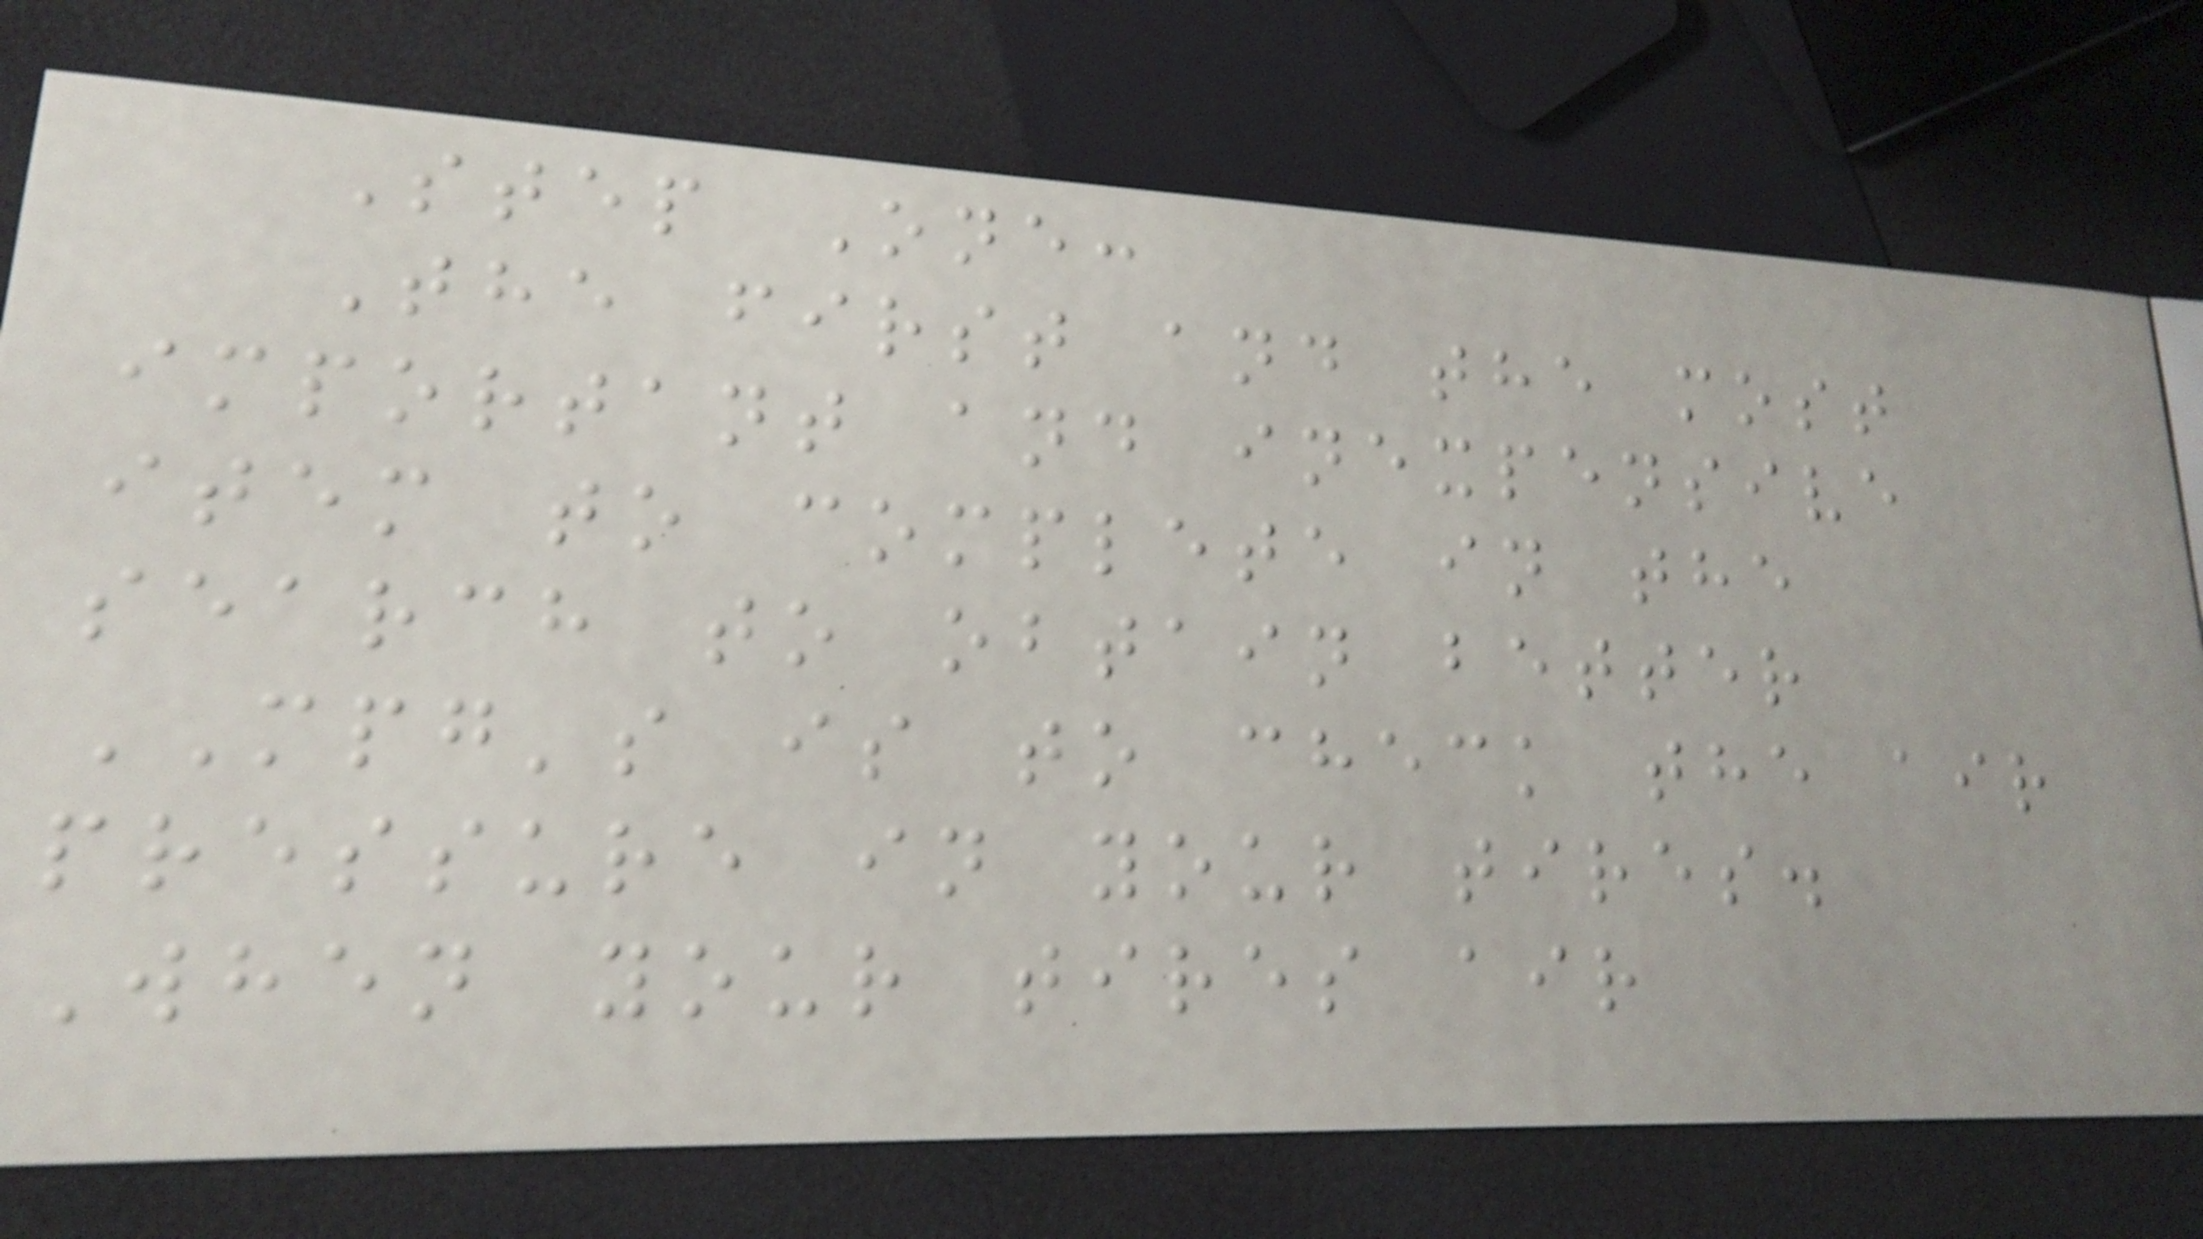Step One:
The first and the most
important and inexpensive
item to complete in the
search to obtain better
MPG's is to check the air
pressure in your tires.
When your tires air
